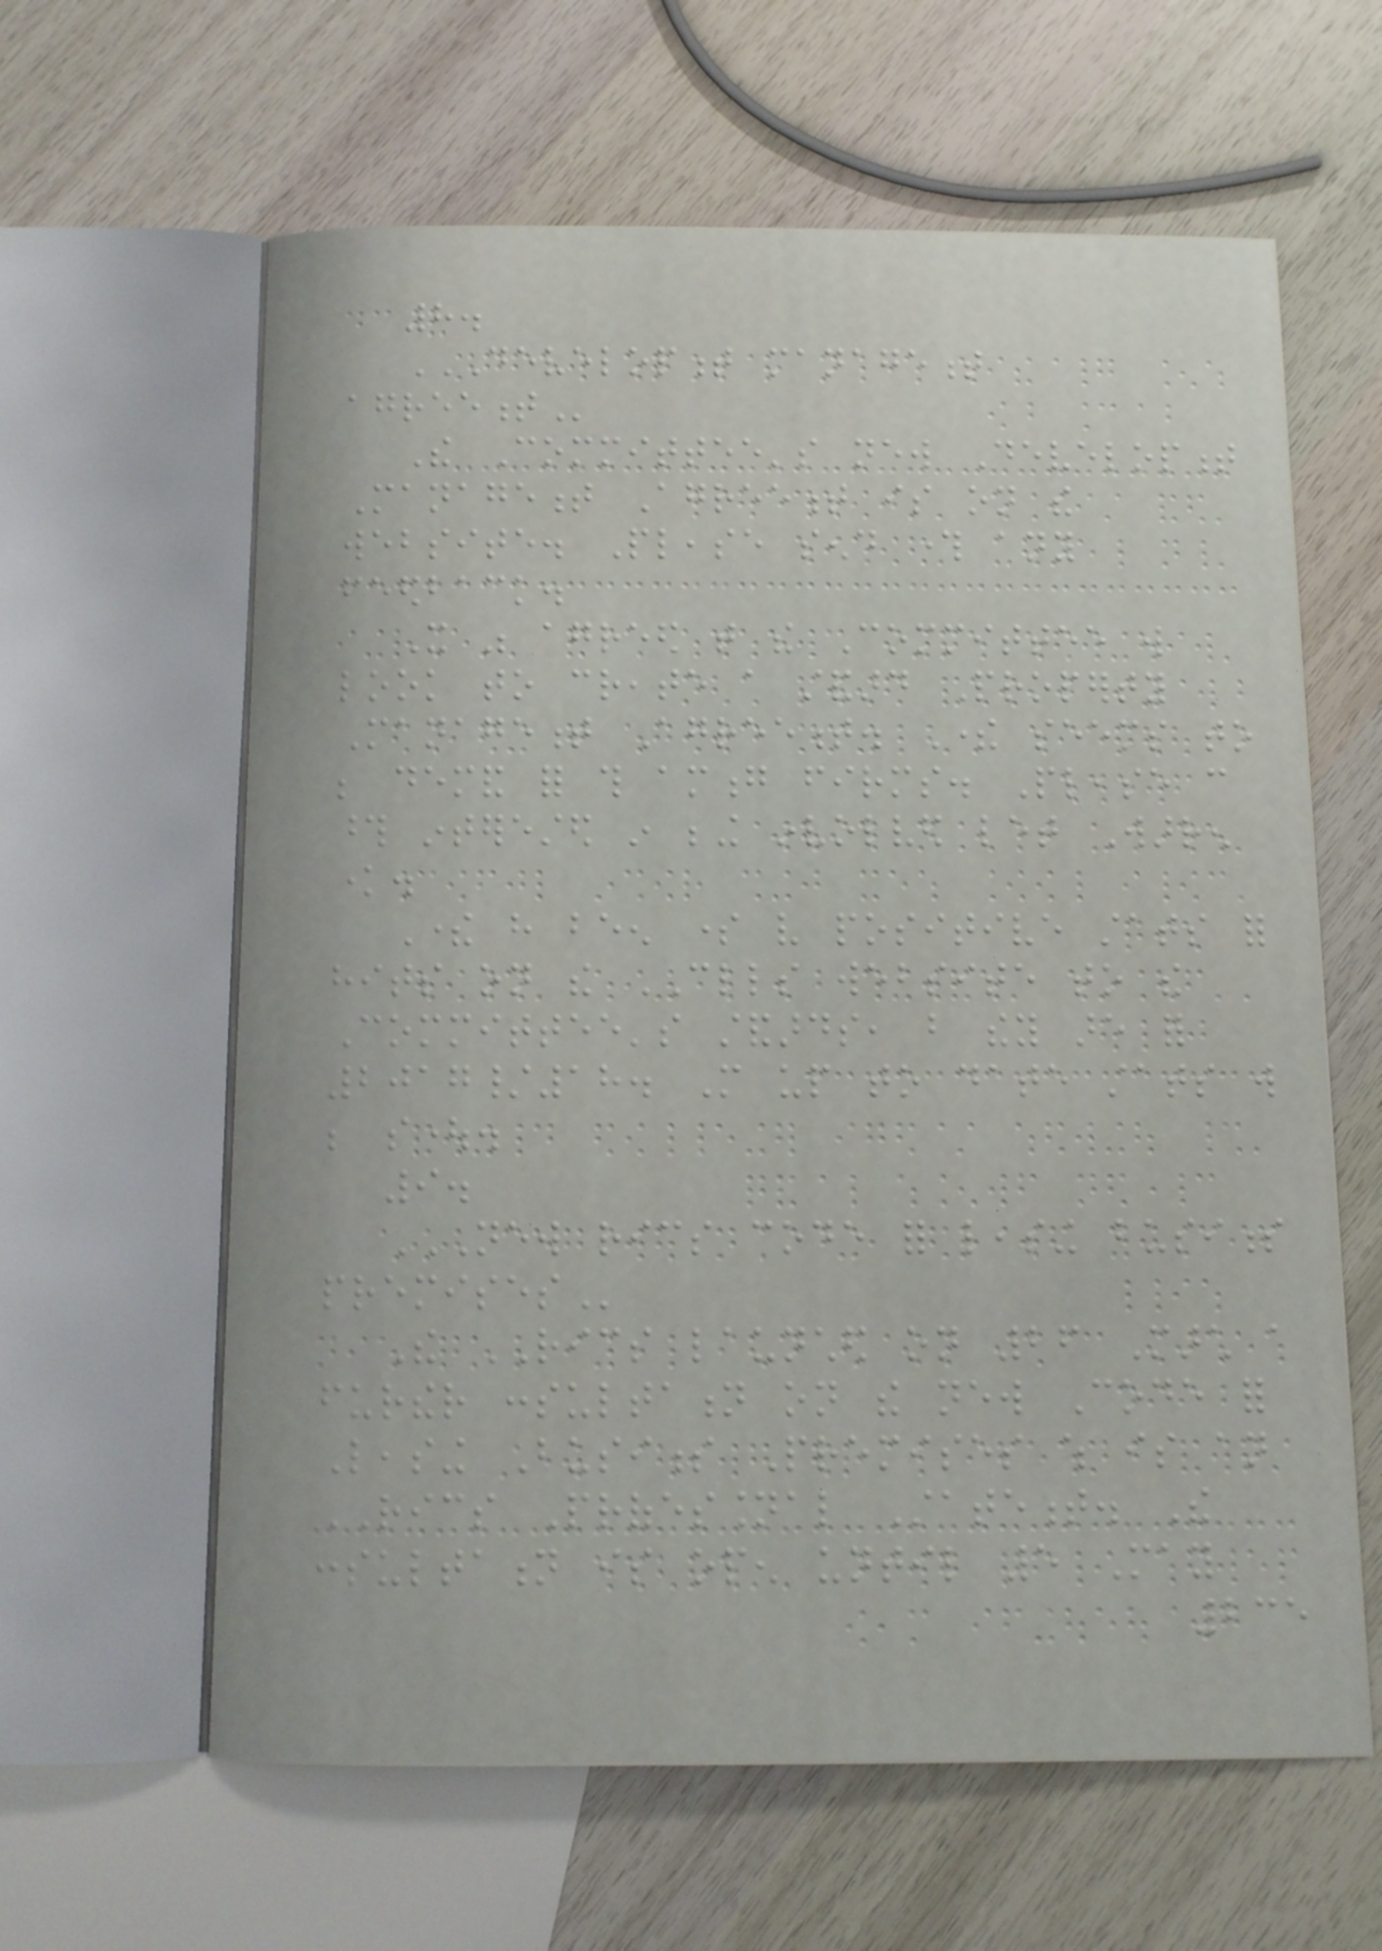8.
DEVELOPMENT MANAGEMENT
AGREEMENT
The Committee's new Development
Management Agreement is on the
website. Please send through any
feedback.
It was agreed that the Committee will
look to create a standard Property
Management Agreement. There seems to
be demand for this among firms. Please can
those interested in being involved let Warren
know.
There have been some very positive stats for
hits on the CLLS website to the
Committee's standards, but they are for
2017/18. More up to date stats will
be sought.
9.
NEW RICS CODE FOR LEASING BUSINESS
PREMISES
The RICS launched on 26 March a
further consultation on the new Code for
Leasing Business Premises which is an
RICS Professional Statement. The
consultation is open until 5 May
235
